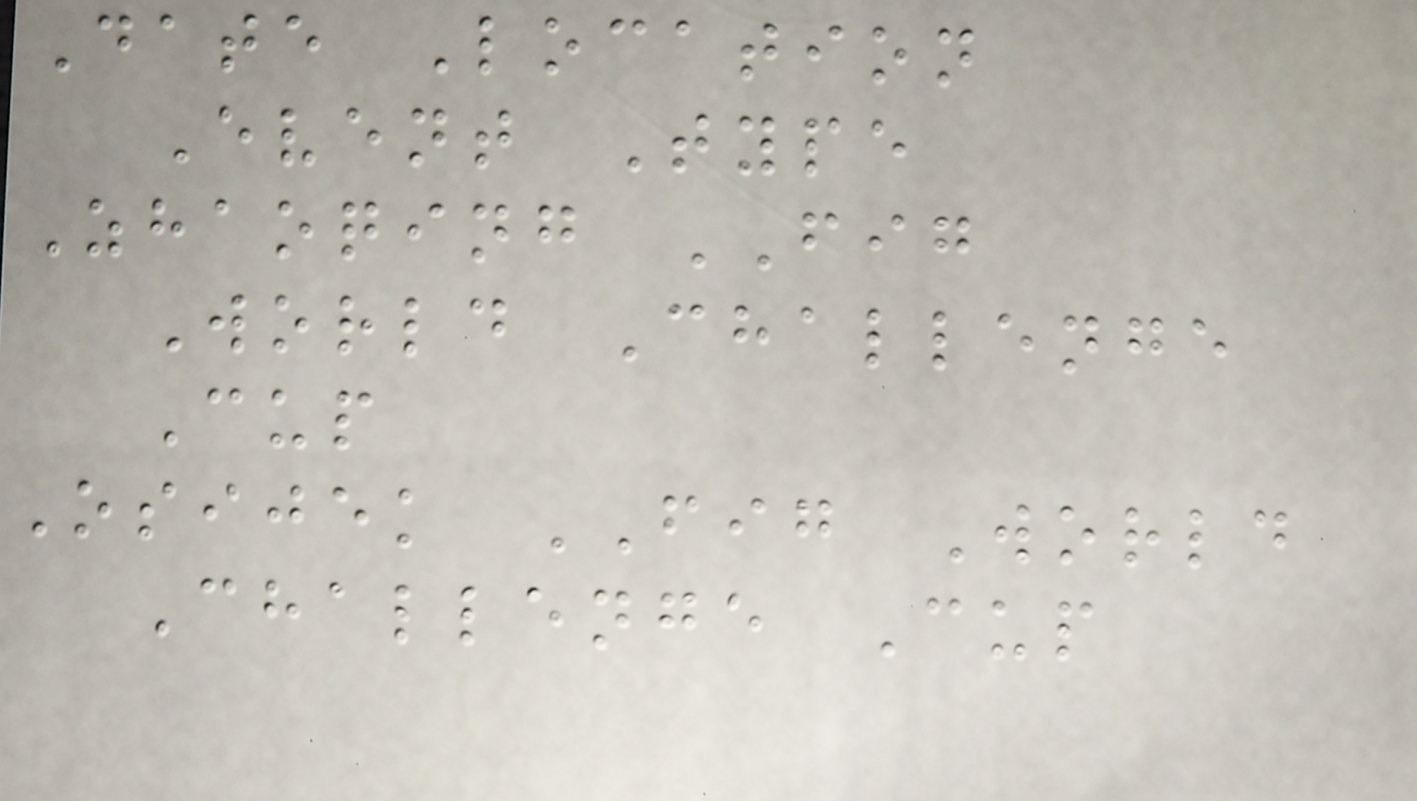Date Location
Event Type
Zhaoqing FIG
World Challenge
Cup
Osijek FIG World
Challenge Cup
